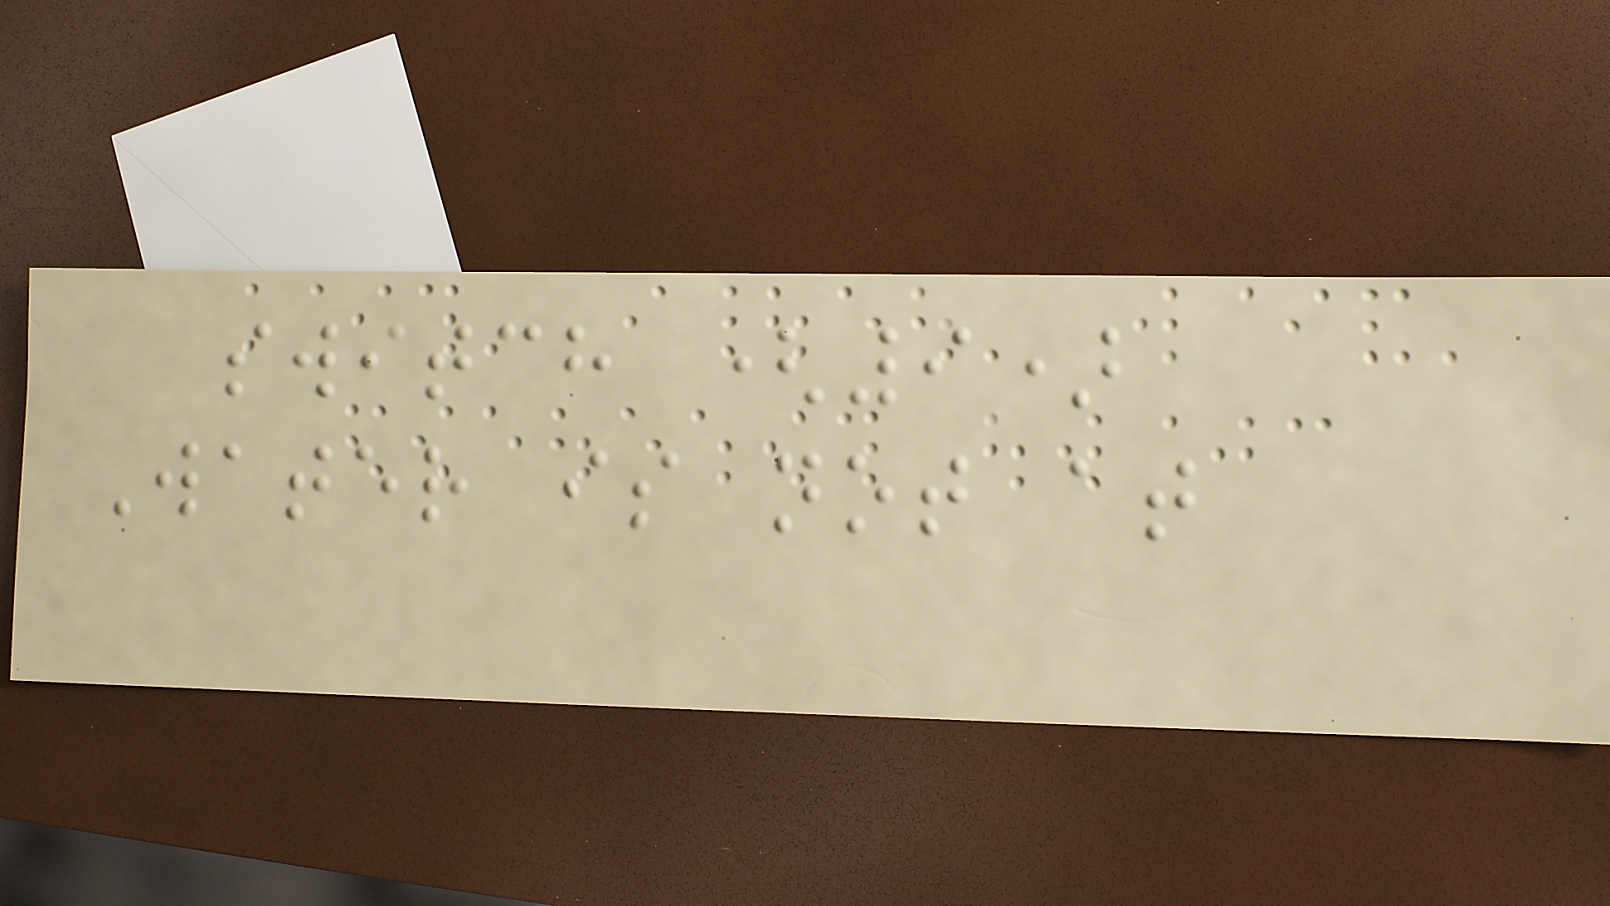switch (9)
Water is not at
